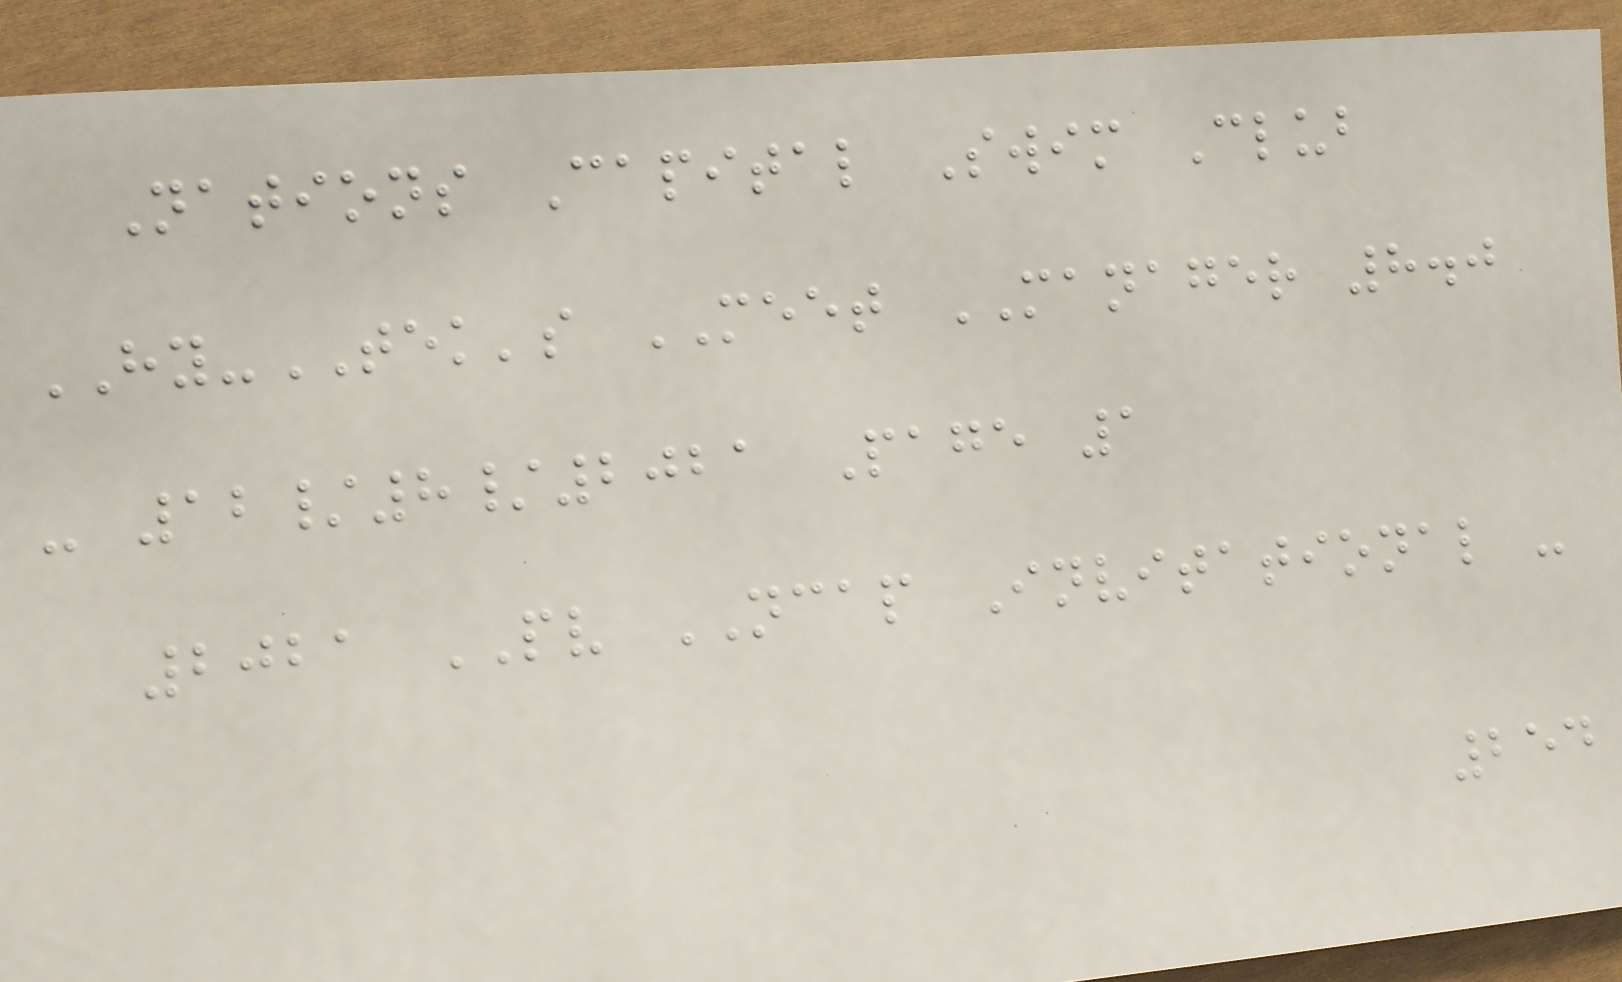Nations Capital Swim Club
HY-TEK's MEET MANAGER 8.0
- 12/8/2021 Page 1
2021 PV NCAP Invitational -
254
